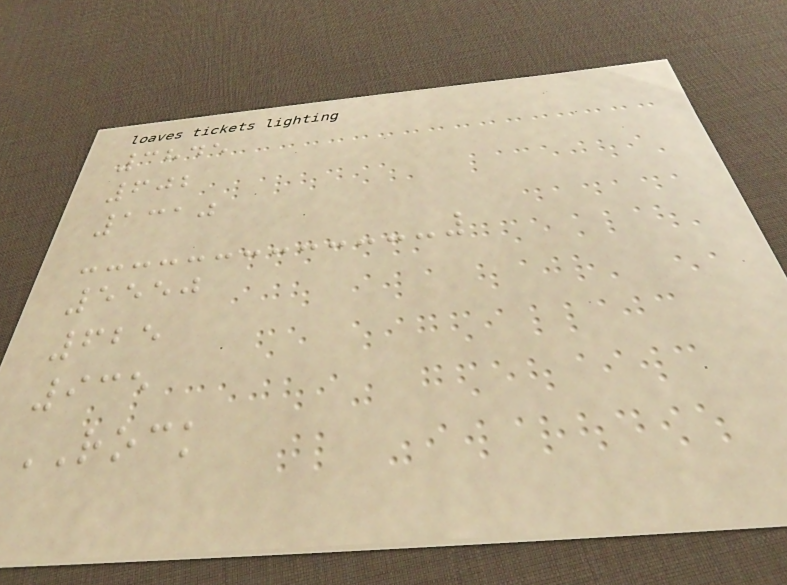3845
602
1310
5550
625
935
ROCK
